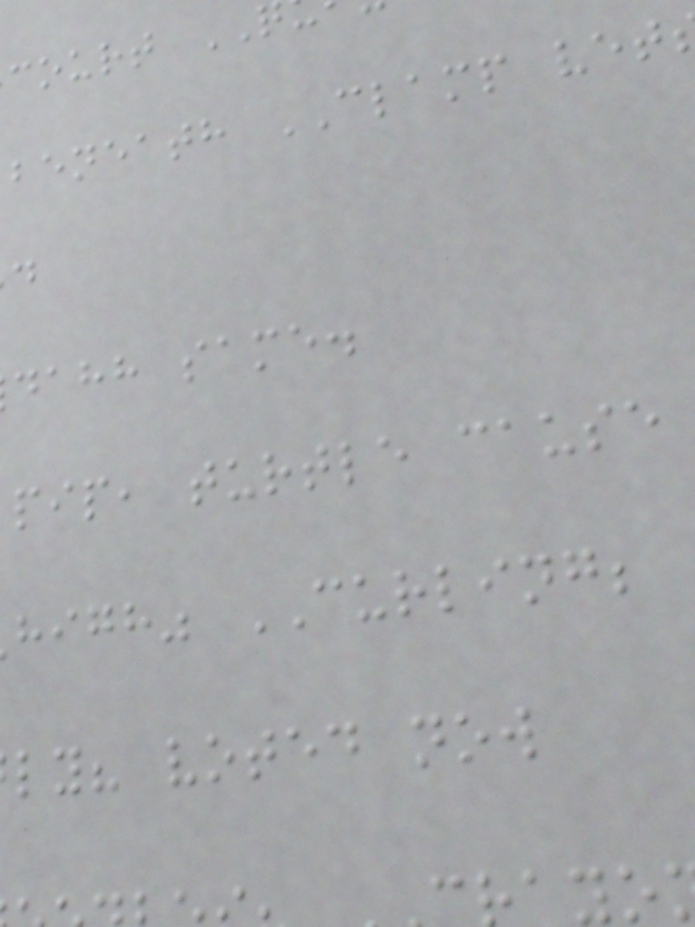court
beneath CLAMP vet
dahh same.
pip, turtle cause
high" CURLING;
ly? voted now
